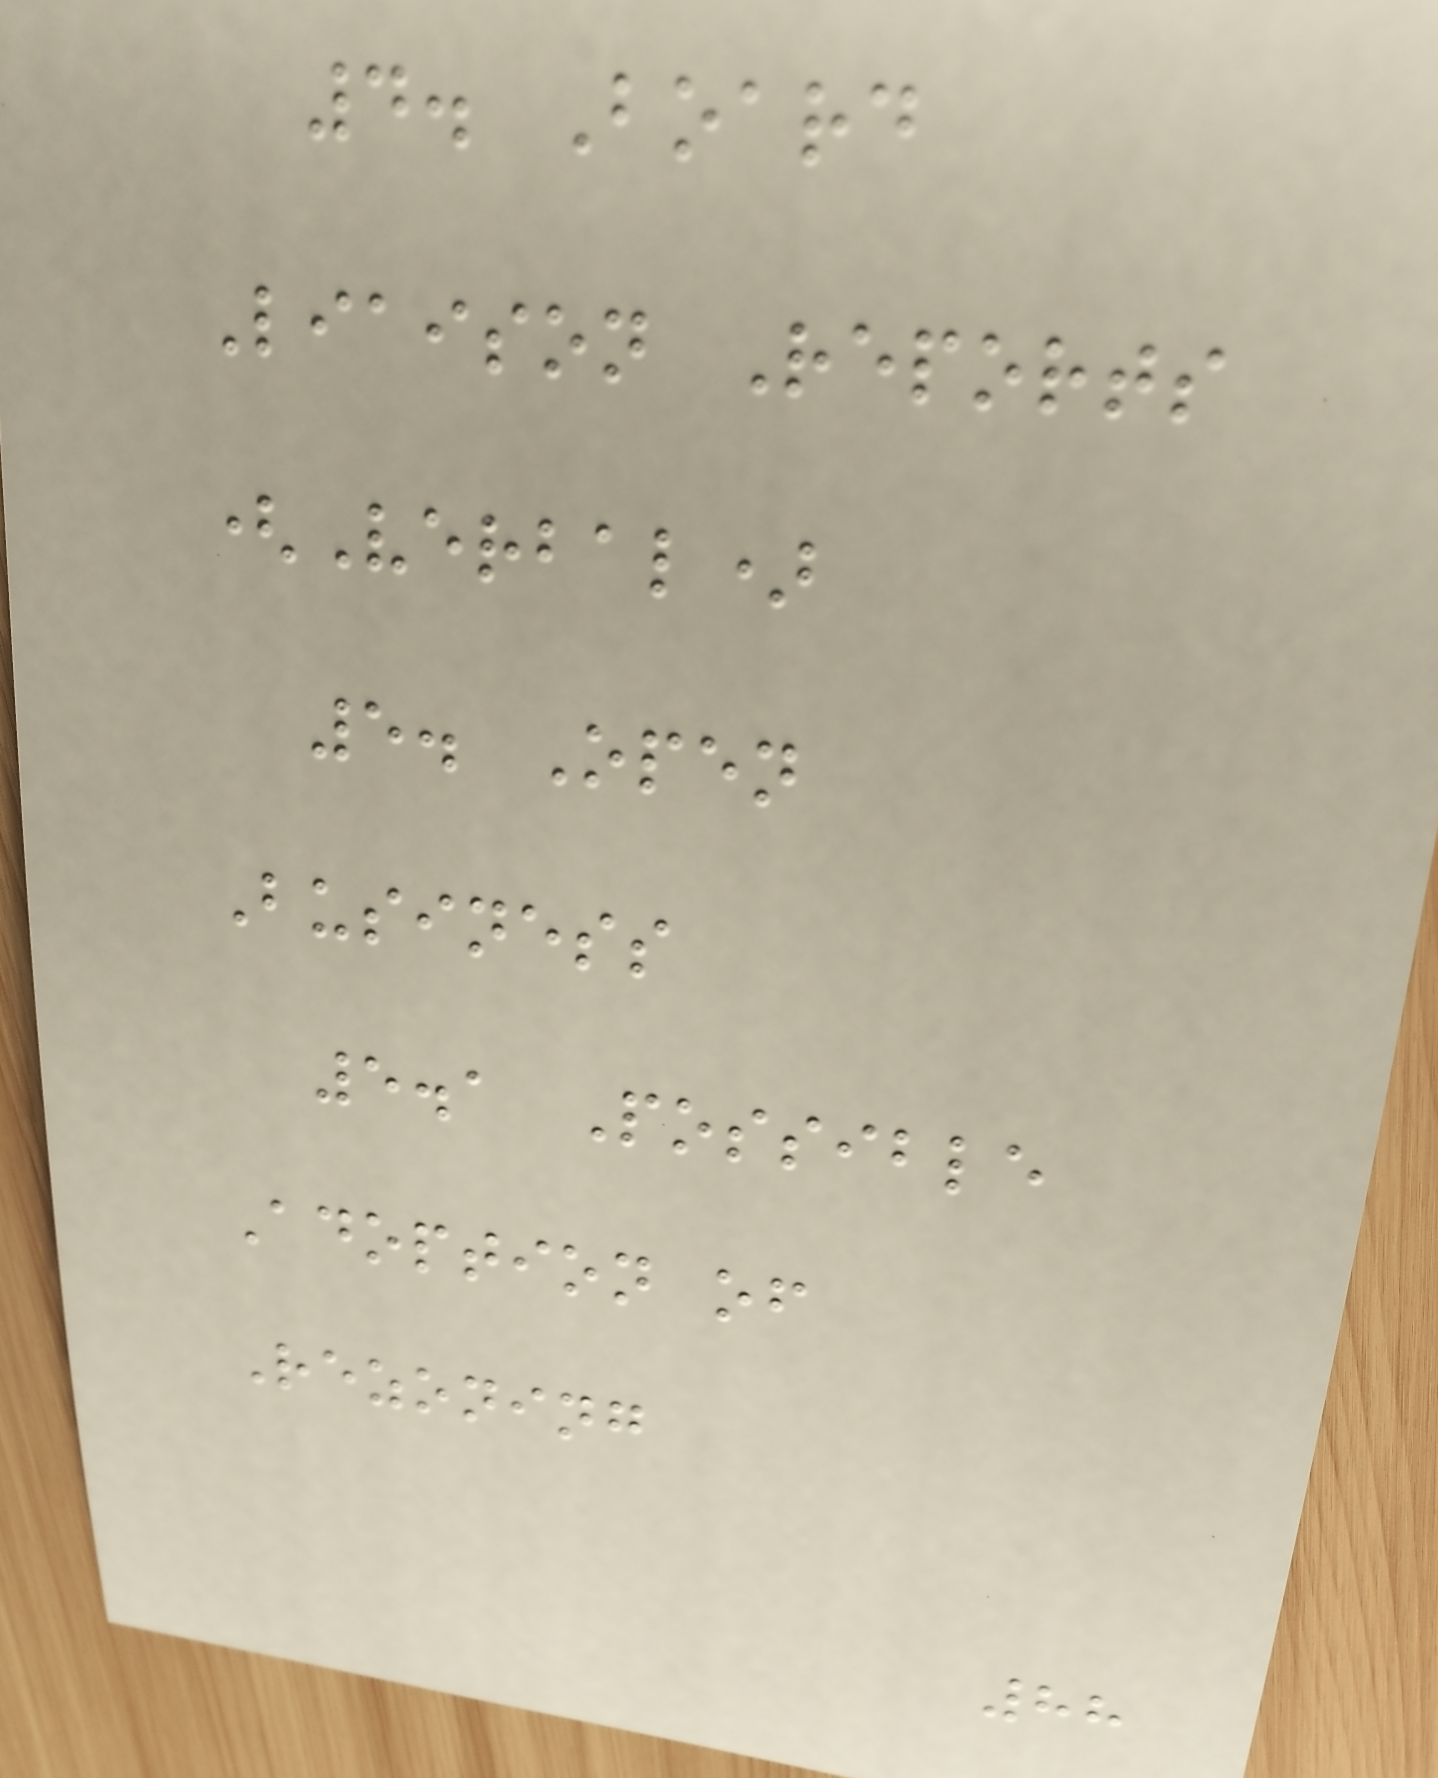4. Board
Liaison Reports
(Verbal)
5. Open
Business
5.1 Possible
Adoption of
Rezoning
88
